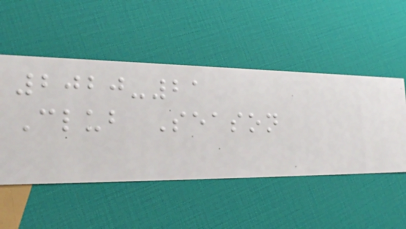2020-21
Club Season
